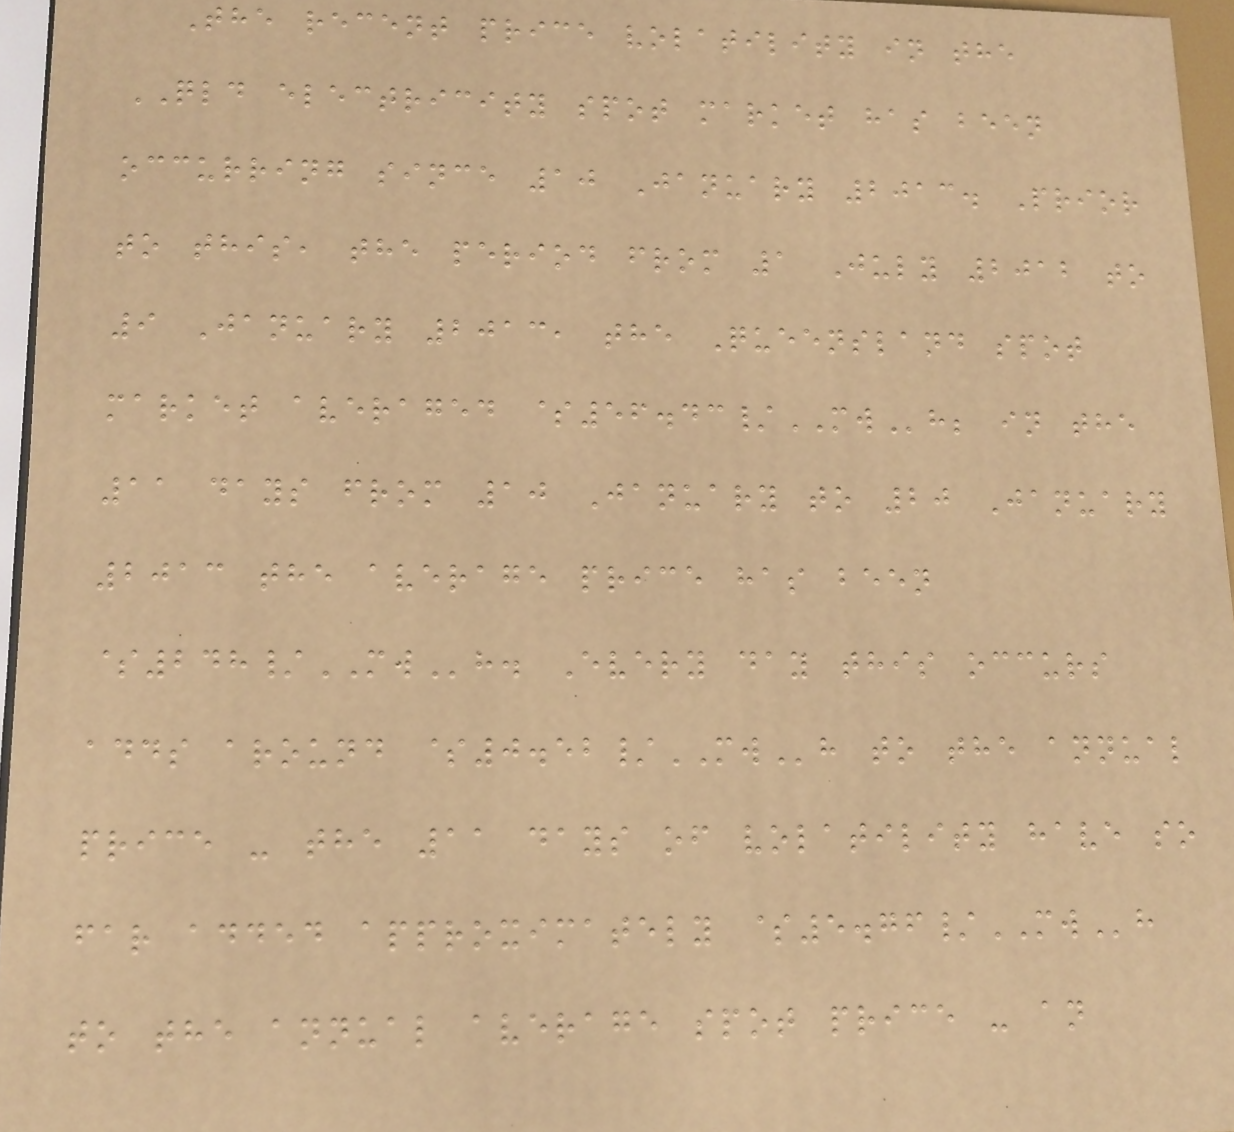The recent price volatility in the
QLD electricity spot market has been
occurring since 10 January 2013. Prior
to this, the period from 1 July 2012 to
9 January 2013, the Queensland spot
market averaged $56.43/MWh; in the
11 days from 10 January to 20 January
2013 the average price has been
$248/MWh. Every day this occurs
adds around $0.52/MWh to the annual
price - the 11 days of volatility have so
far added approximately $5.76/MWh
to the annual average spot price - an
